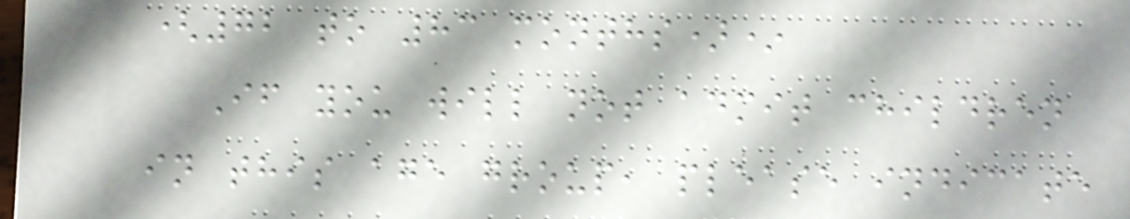(72 to 83 months)*
If you will not admit children
in this age group, please indicate
